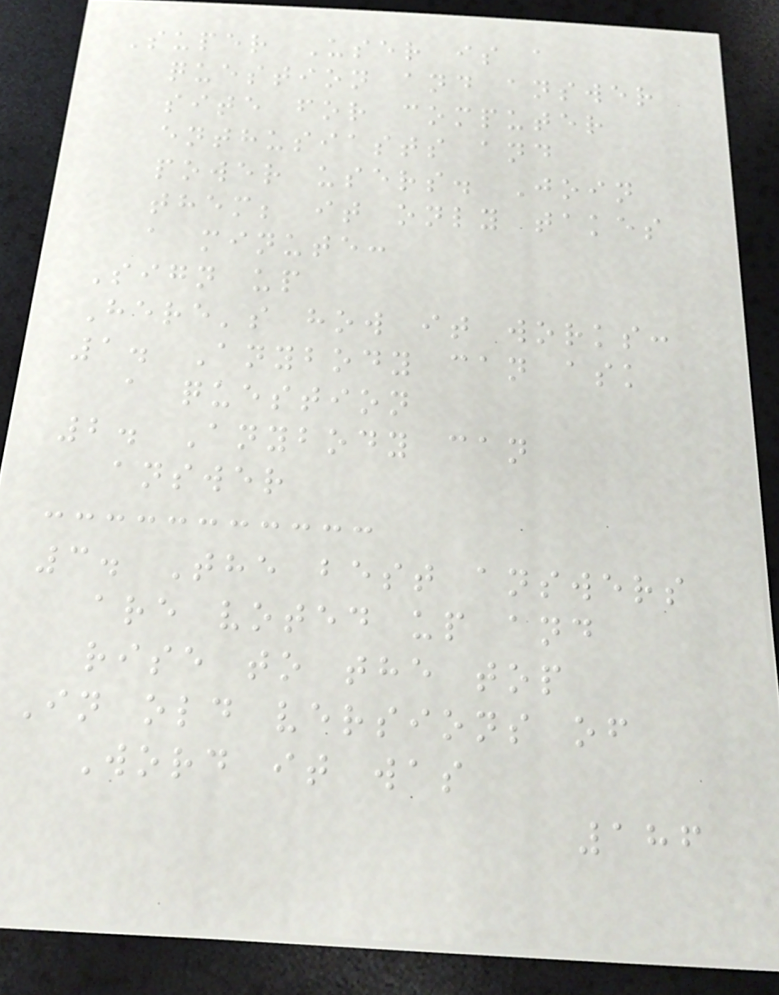Super User is a
question and answer
site for computer
enthusiasts and
power users. Join
them; it only takes
a minute:
Sign up
Here's how it works:
1. Anybody can ask
a question
2. Anybody can
answer
3. The best answers
are voted up and
rise to the top
In old versions of
Word it was
186
